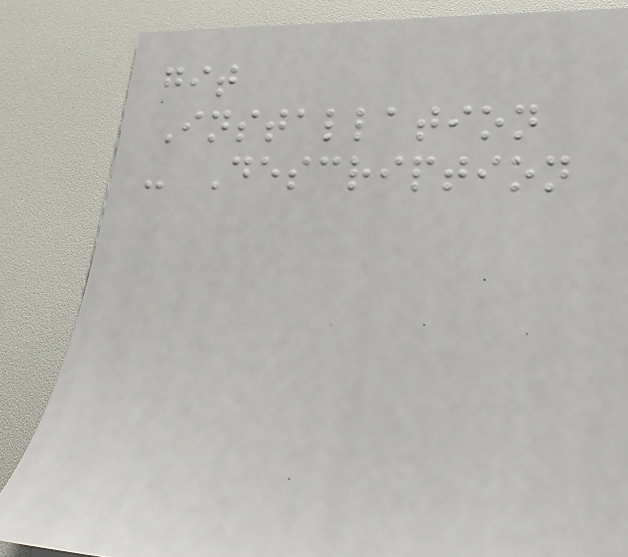git
Installation
- Description
